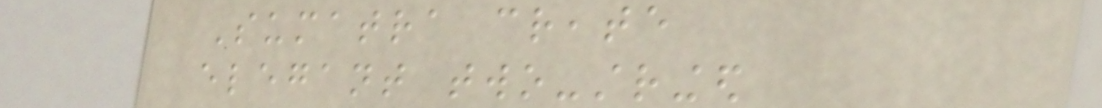Sumatra create
elegant two-stringed
